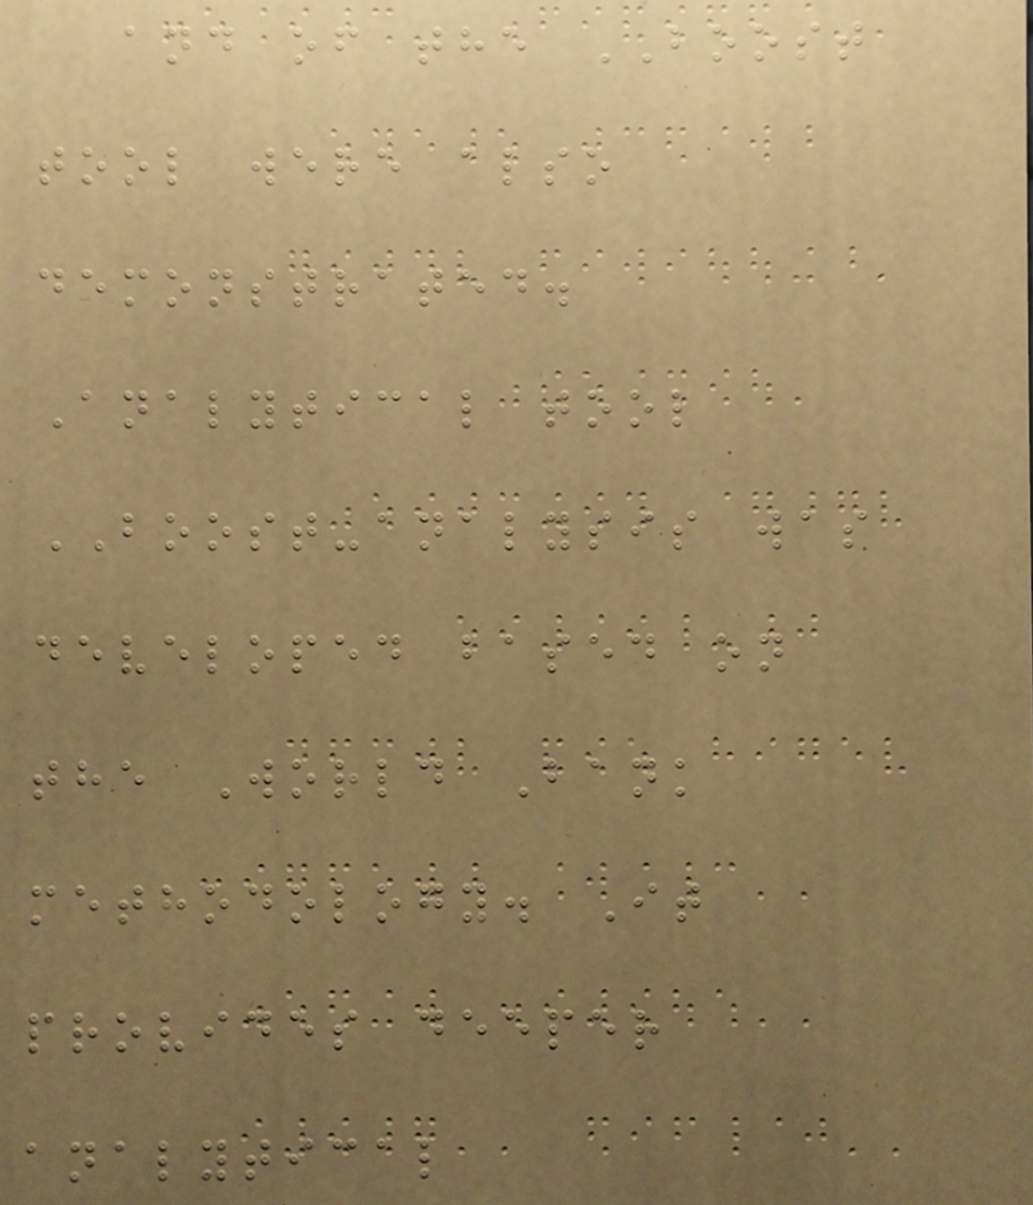and of the BOOST
tool were also
demonstrated.
Analytical tool
BOOST-analysis was
developed based on
the World Bank
methodology. It
provides deeper
analytical
